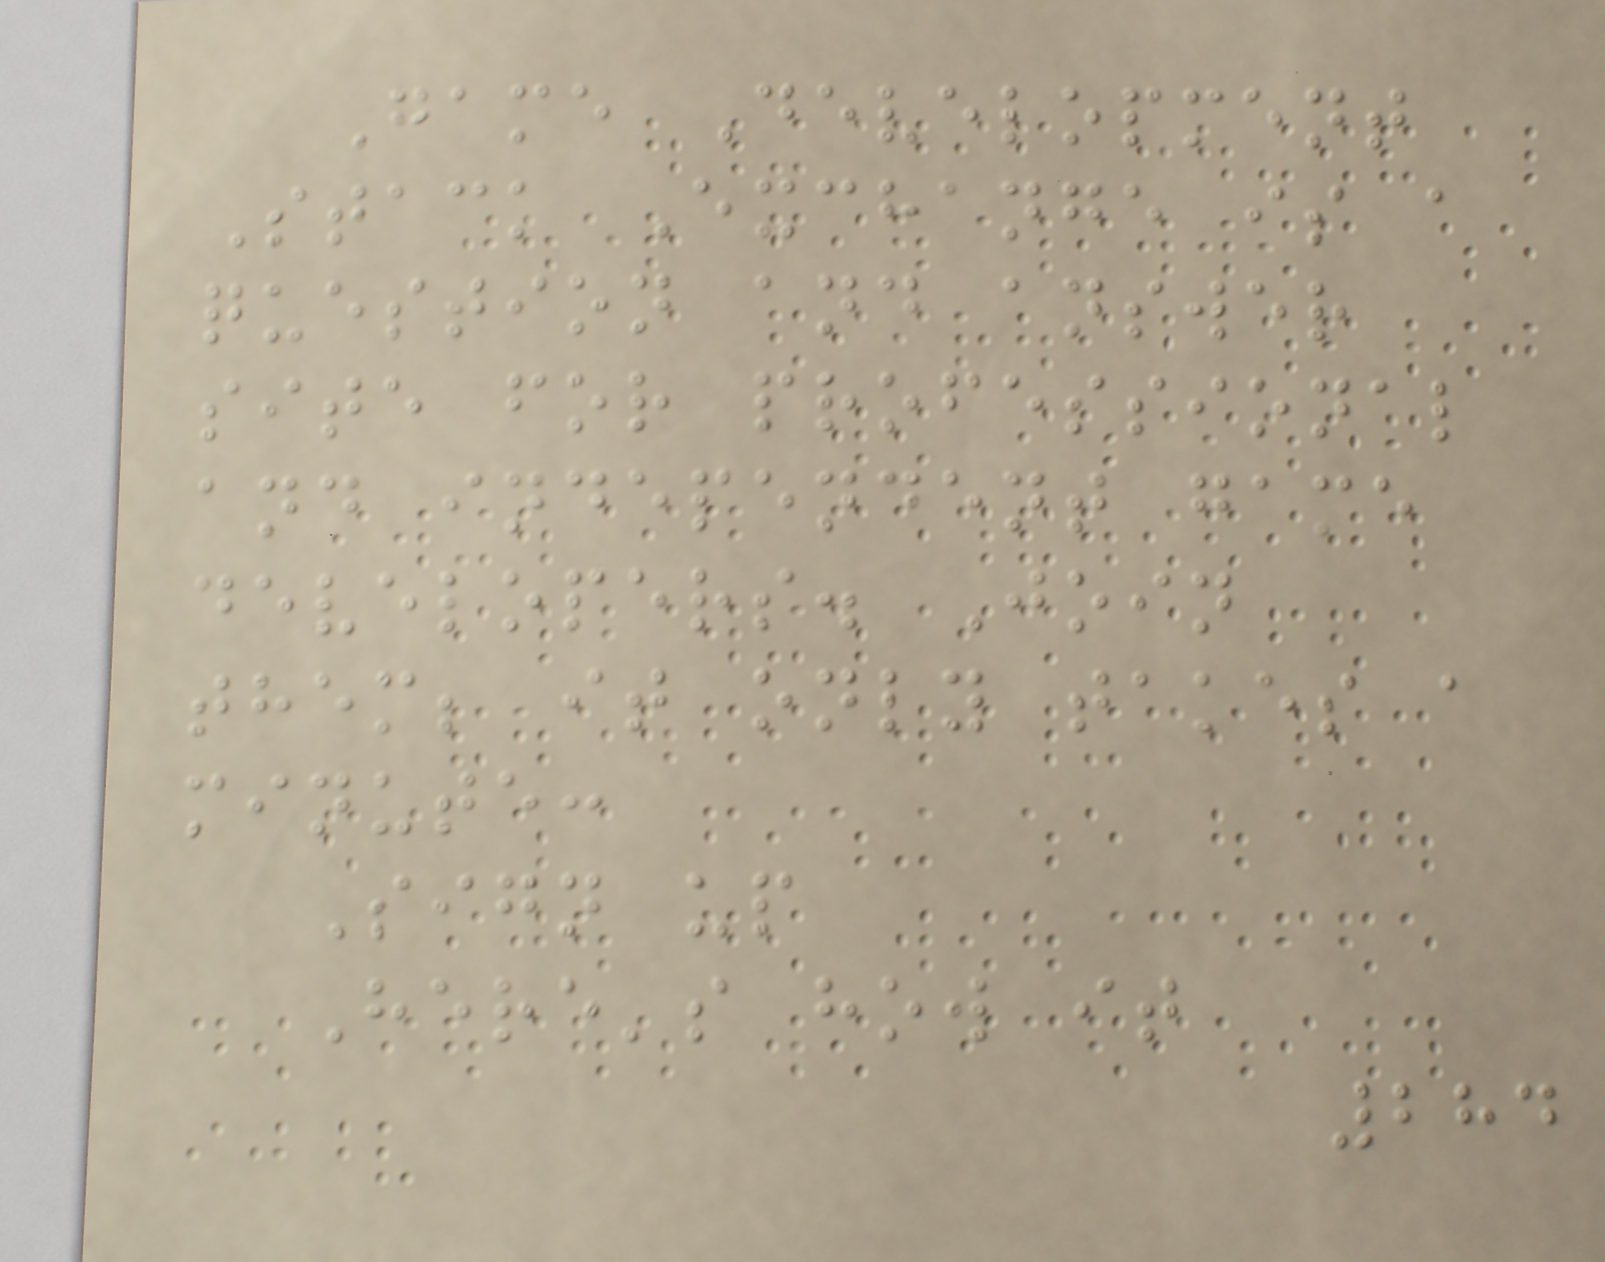Game Development
Stack Exchange is a
question and answer
site for professional
and independent game
developers. Join
them; it only takes a
minute:
Sign up
Here's how it
284
